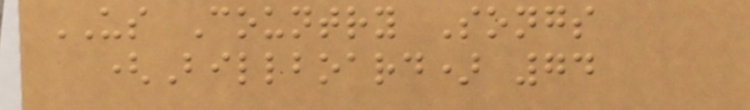US Country Songs
(Billboard) 74
